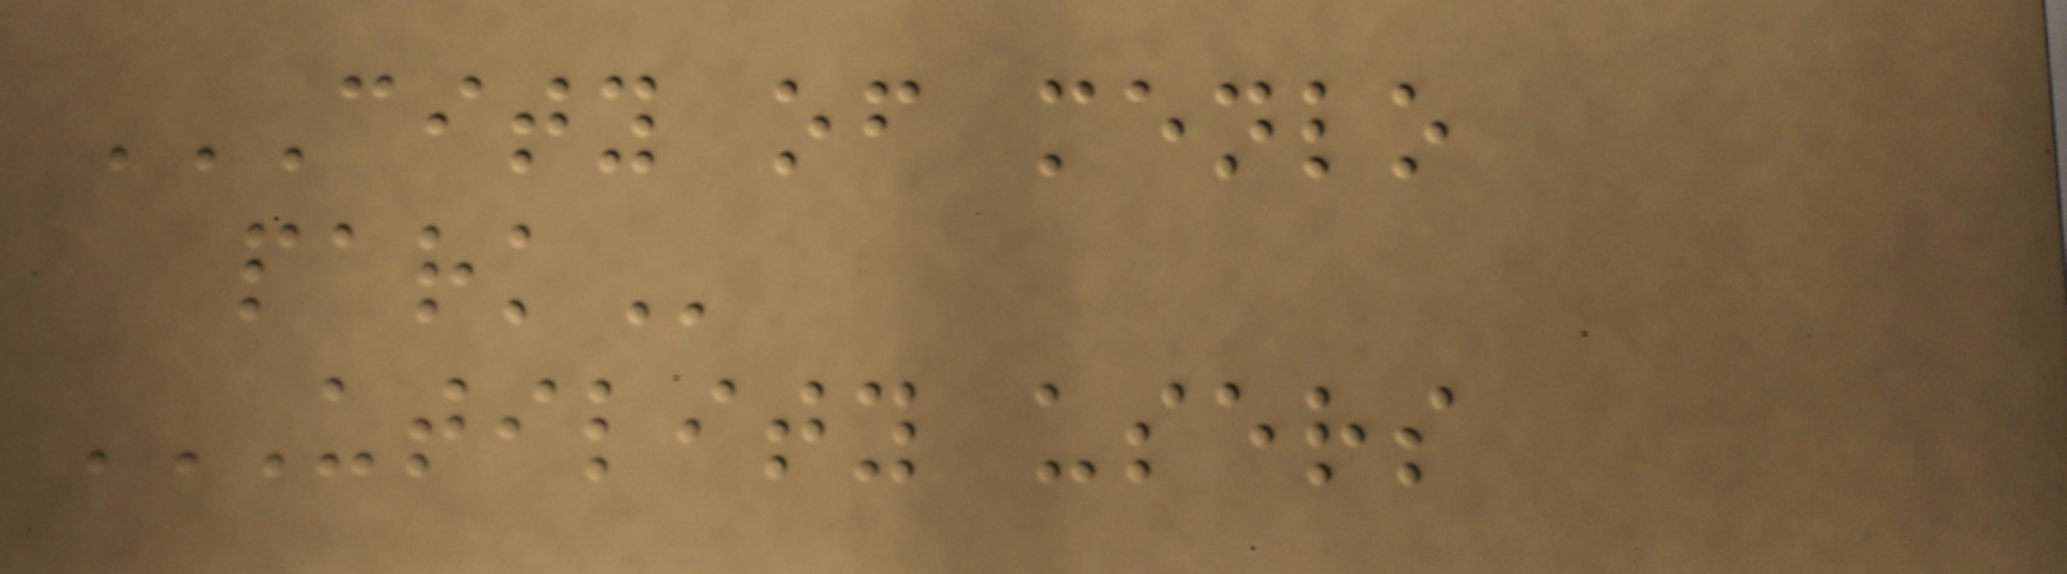CITY OF MENLO
PARK
UTILITY USERS
